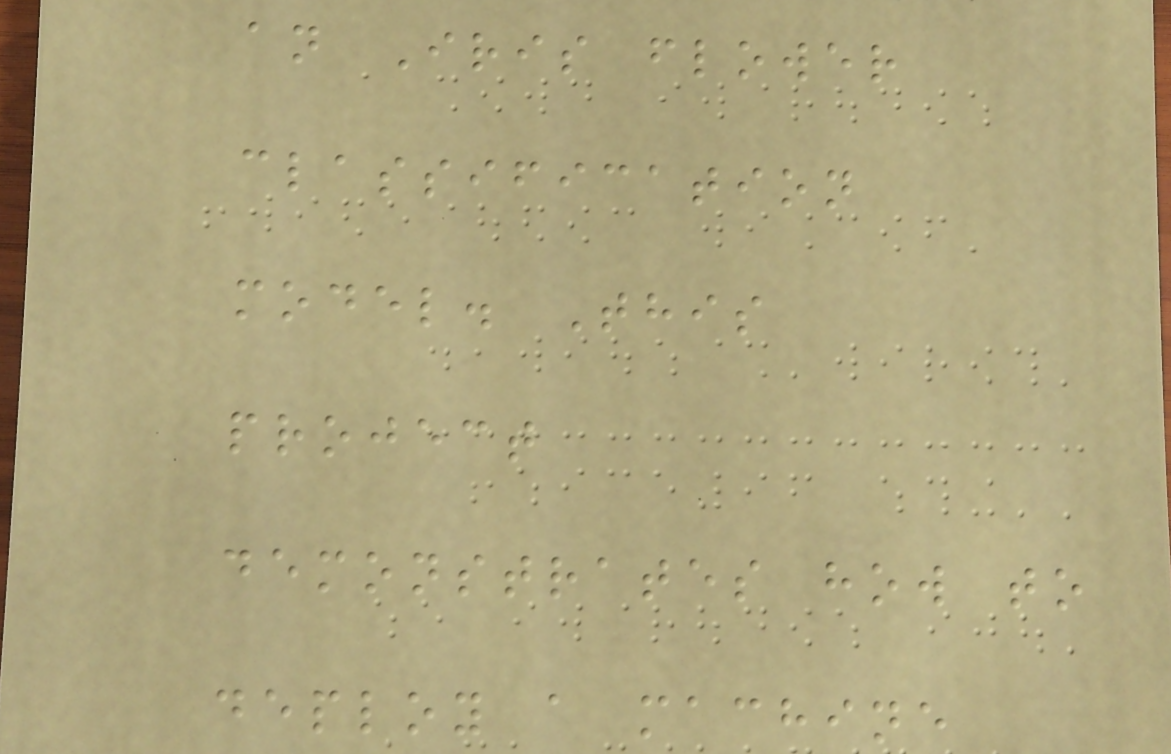an Iris flower
classification
model. This
project
demonstrates how to
deploy a machine
